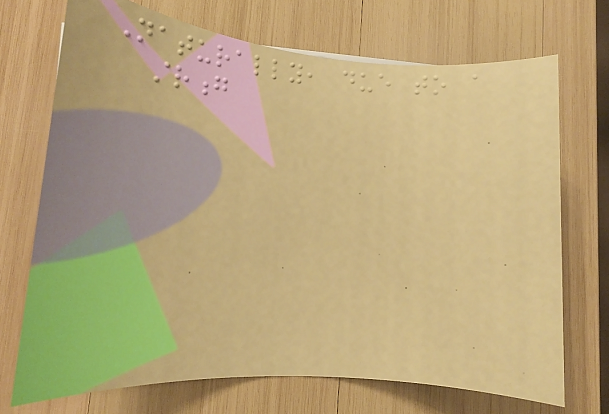Naturally, due to a
strong
